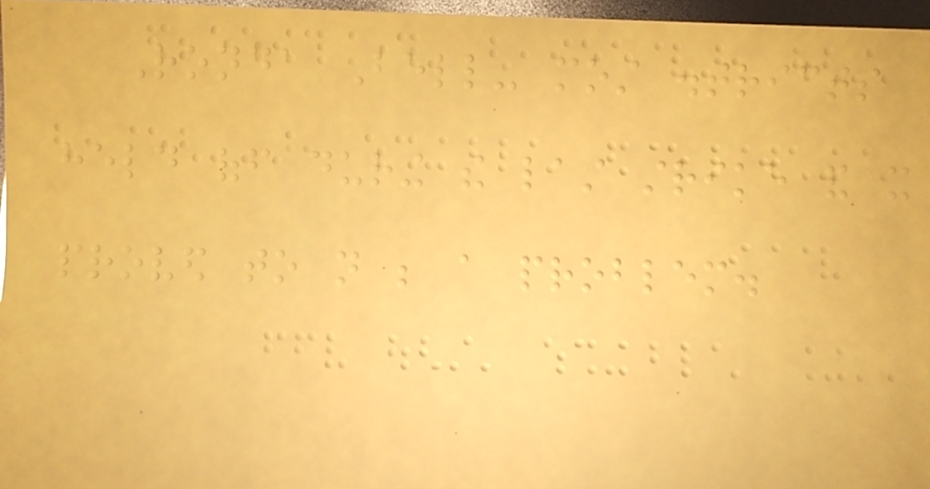Ronda Bell- most districts
held off during the last strike and it
proved to not be a problem.
